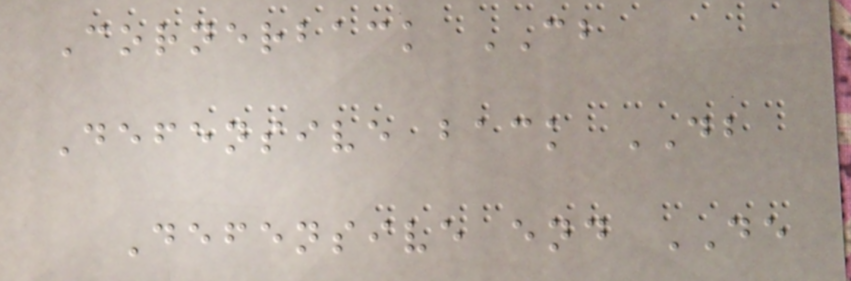Cornerback CB
Defensive back DB
Defensive end DE
